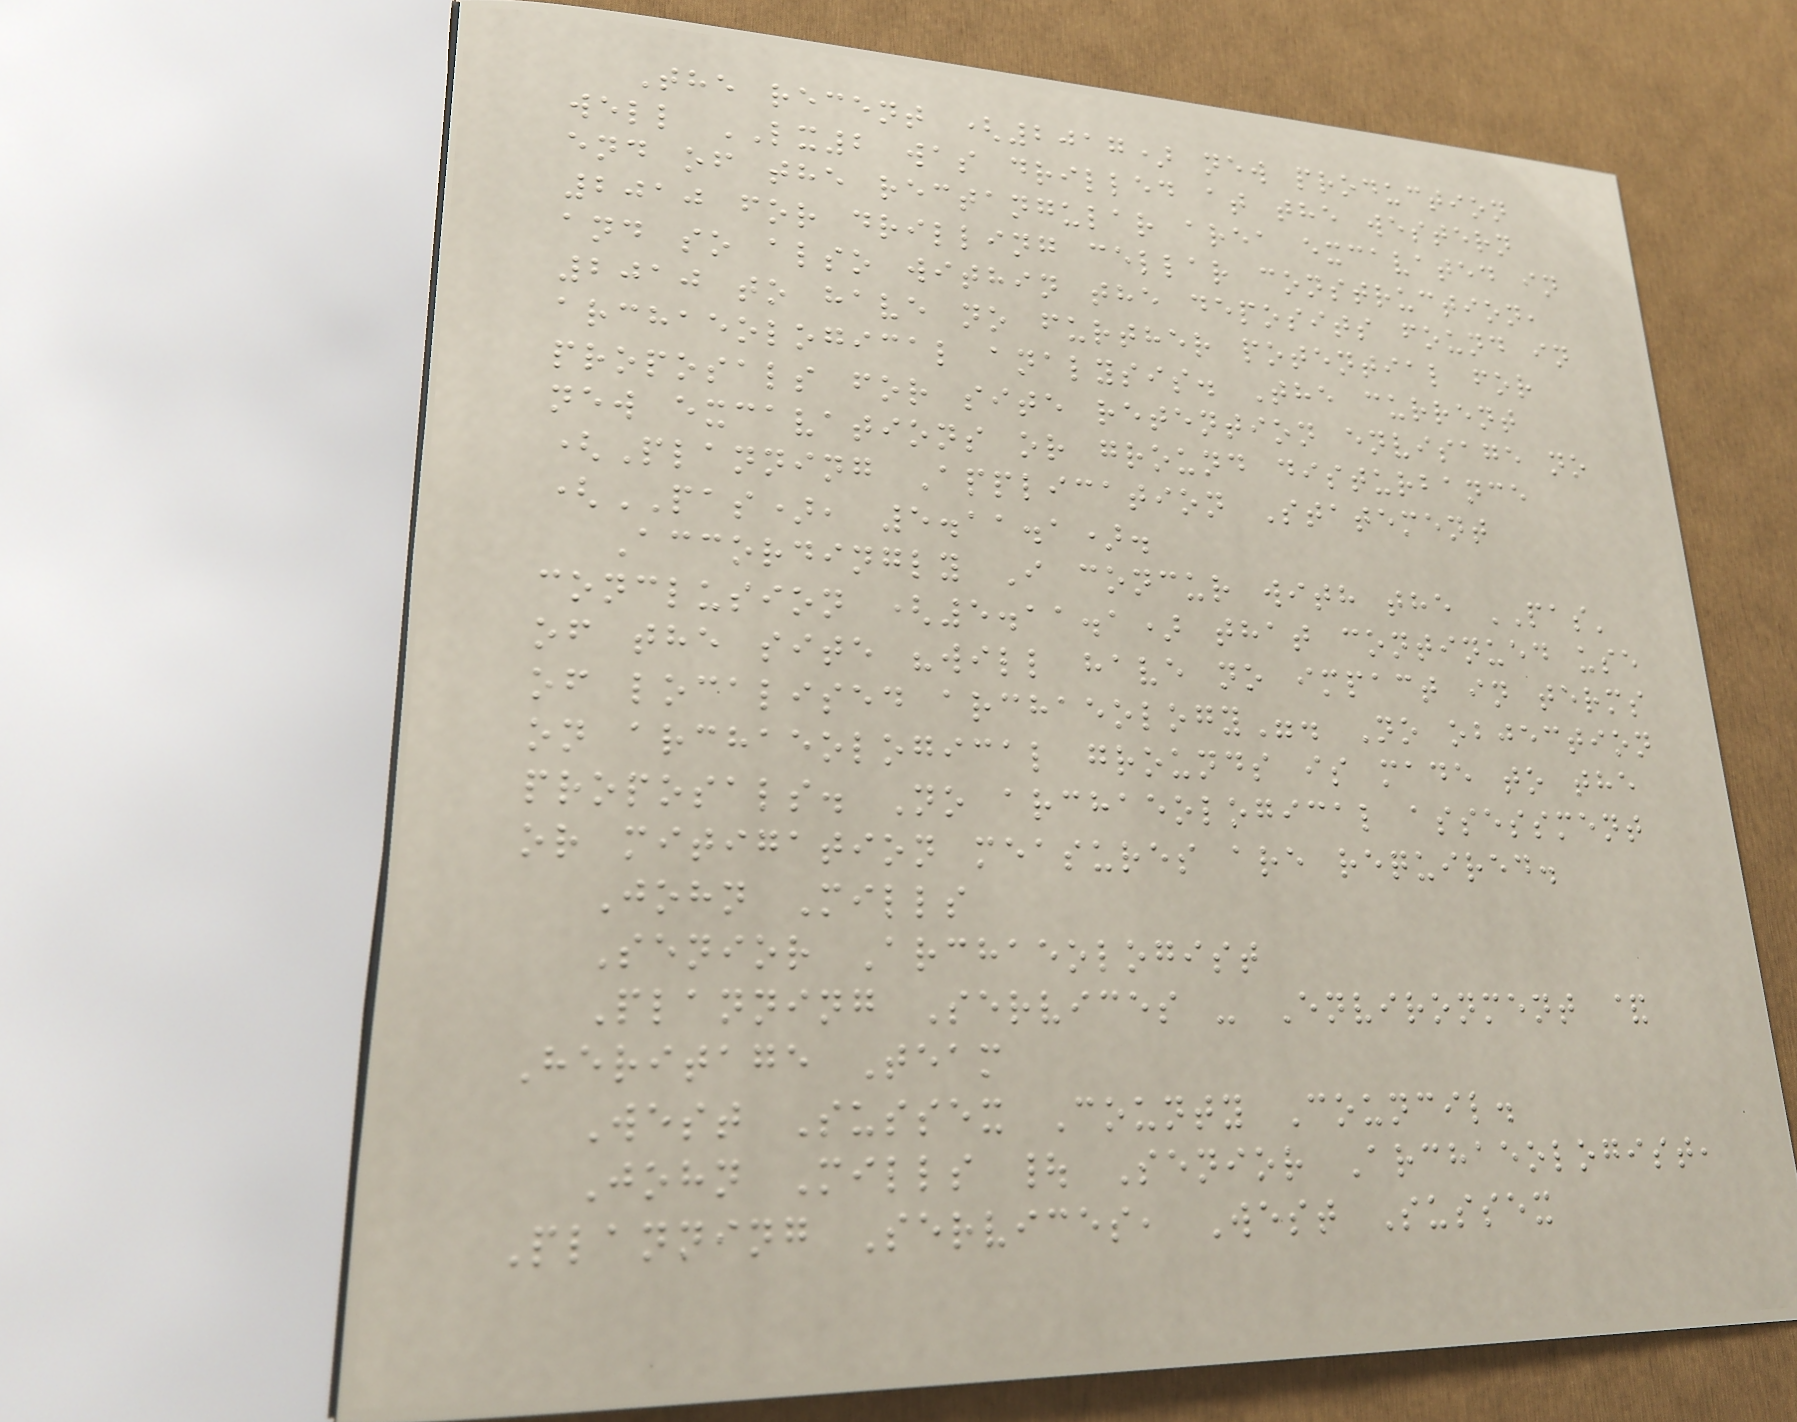The recent (2017) new production
well LX2 was drilled at the western
end of the rectangular area excavated in
2010 for drilling cellar construction,
and so also within the deposits found in
2010 to have no further potential for
archaeological analysis. The current
proposals for site retention envisage no
new excavations or ground disturbance
(Planning Application Statement
(PAS), 5.11.1).
Accordingly I concur with the PAS'
conclusion (5.11.1) that continued use
of the site "will have no impact in terms
of localised archaeology". No objection
on archaeological grounds is made to the
proposals. No archaeological assessment
or mitigation measures are required.
John Mills
Senior Archaeologist
Planning Services - Environment &
Heritage Team
West Sussex County Council.
John Mills | Senior Archaeologist,
Planning Services, West Sussex
